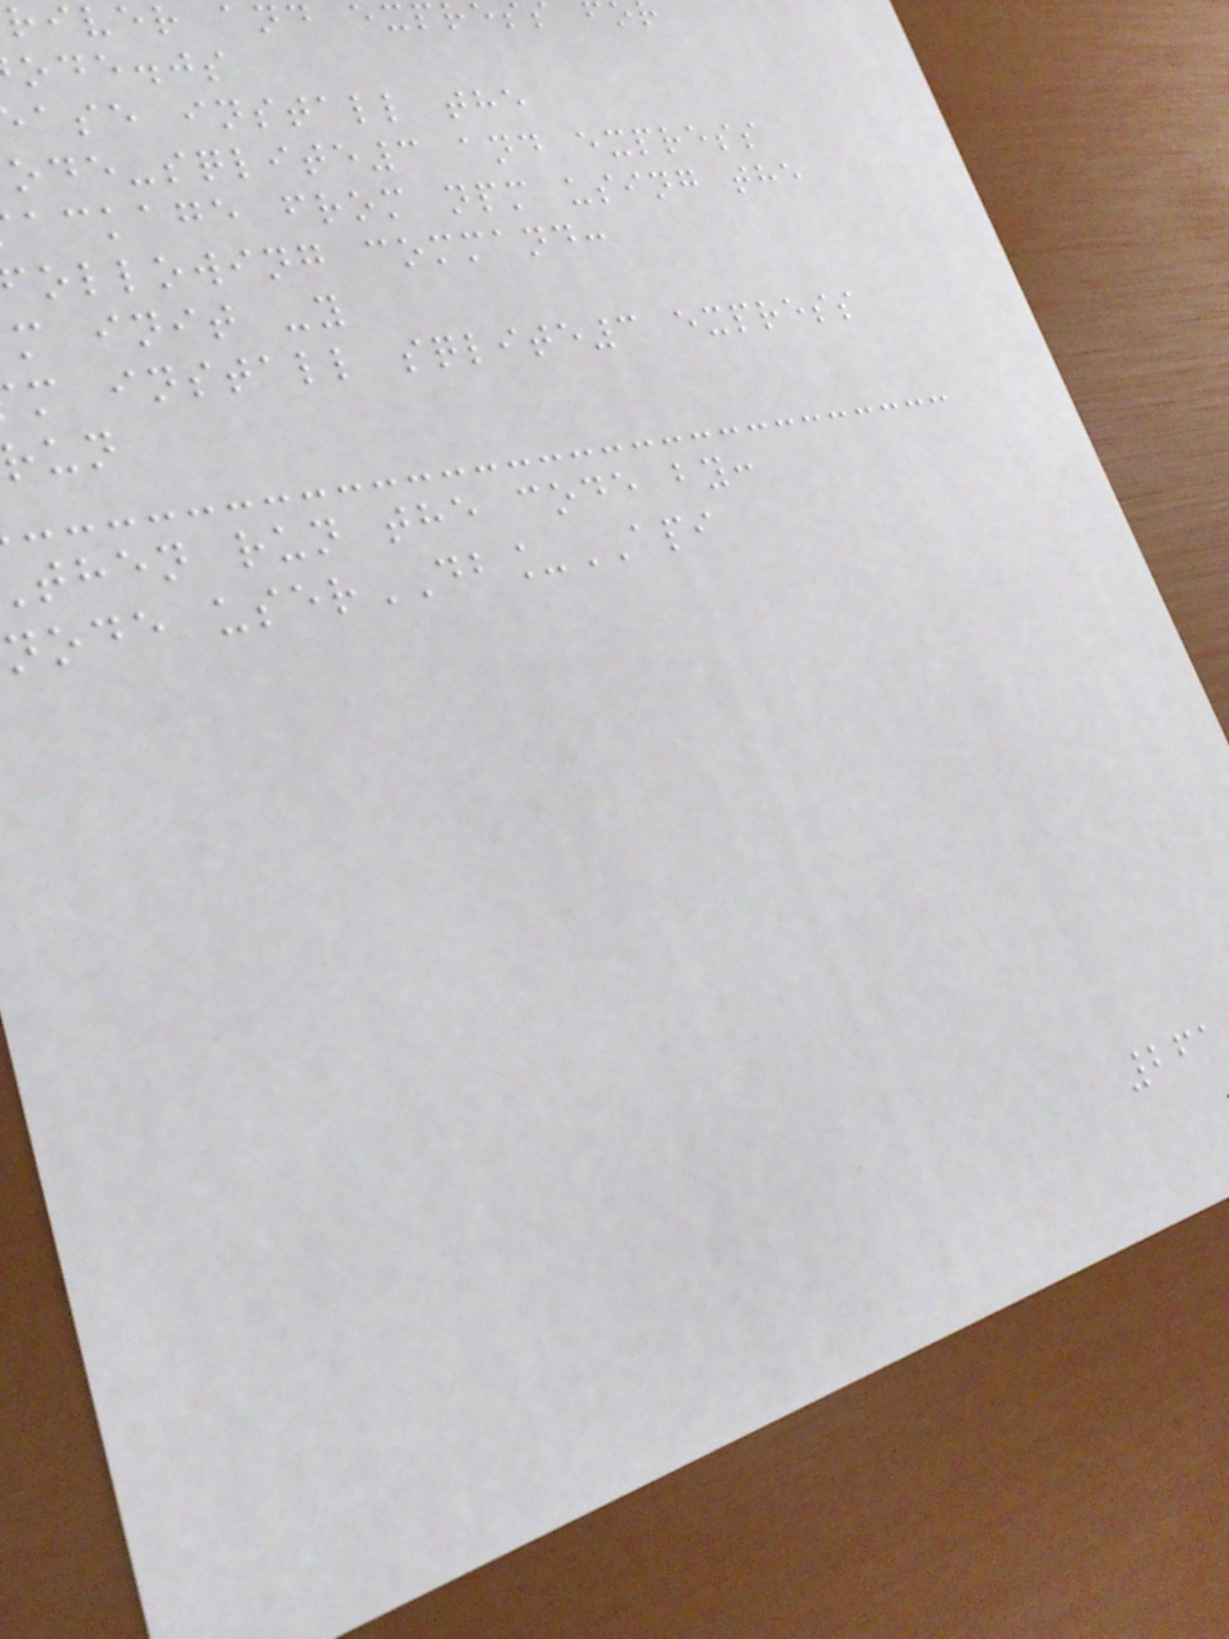river and expre
ode.js
ase install the
ode-sqlite3 and express
ackage from npm using the
ollowing command:
m init -y
m install sqlite3 express
then run the code by:
node userDB_API
261
